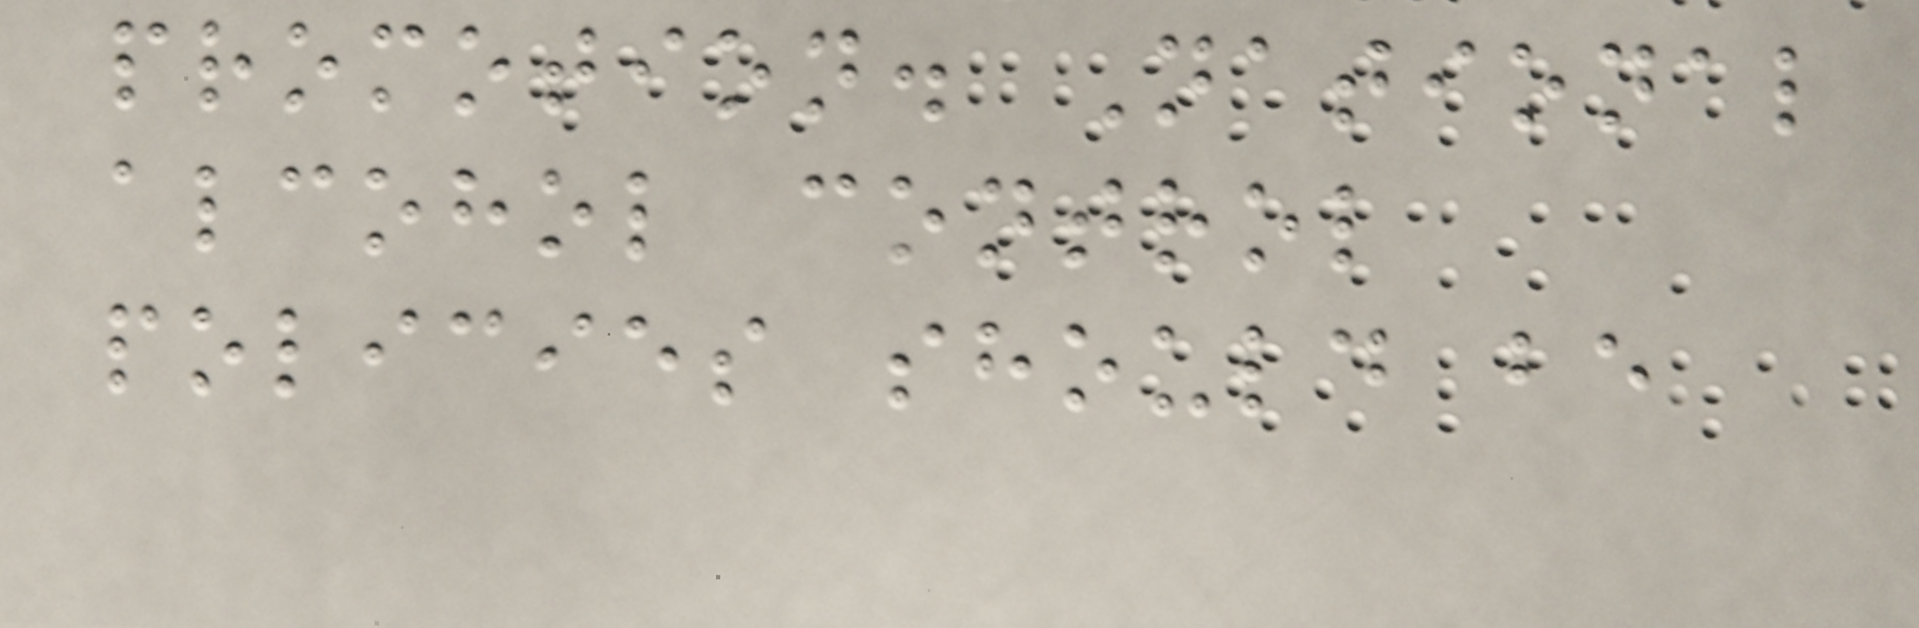promotion. National
alcohol control
policies should be
